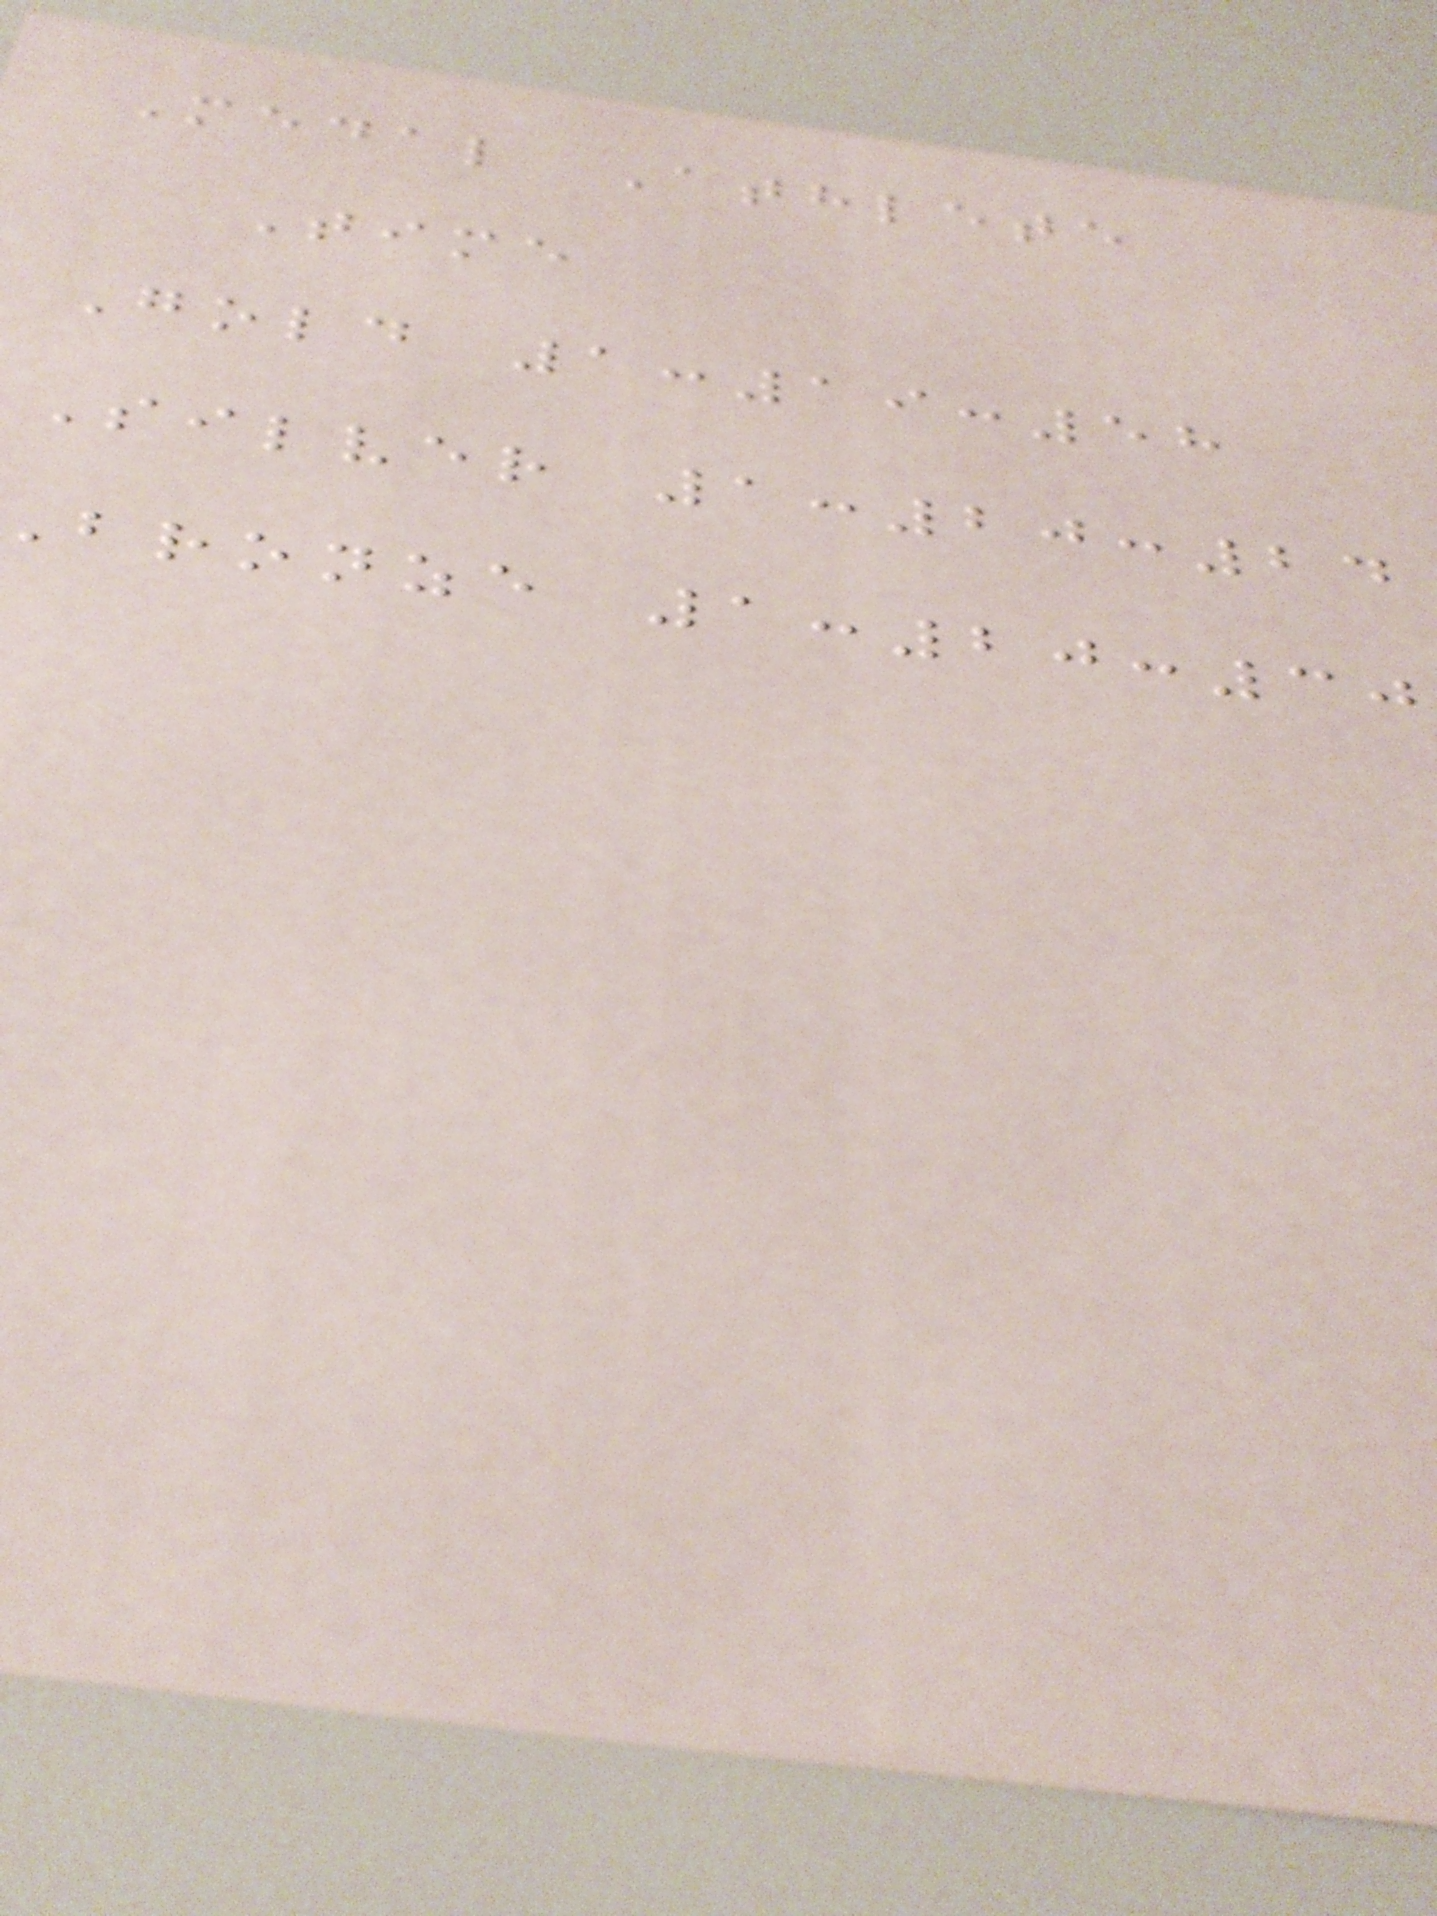Medal Athlete
Time
Gold 1:19:58
Silver 1:20:24
bronze 1:20:30
